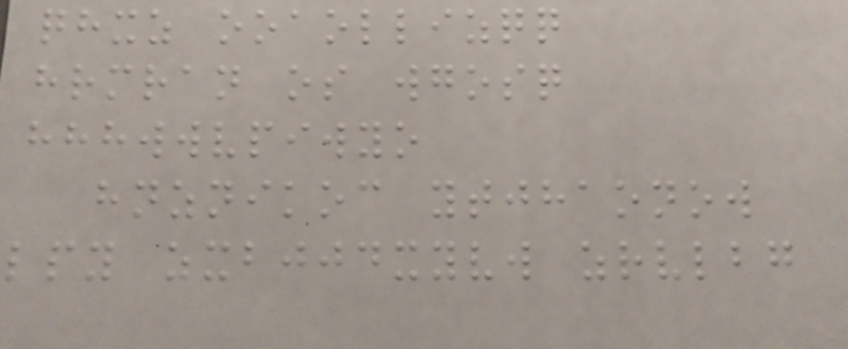qhxz ooaollizqq
hrmran os wgosq
hhhwwvpiwyo
hnznikoc ytjhaonow
lpy zxbjjdxyvw zrvlbg
